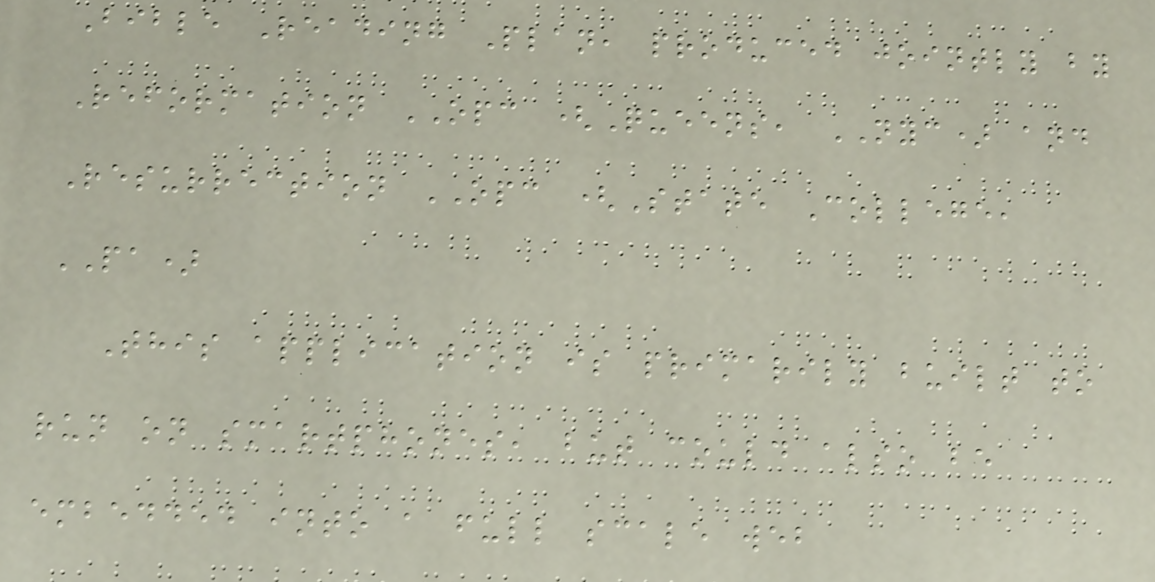Bible Reading Plan, produced jointly by
Reformation OPC (Queens, NYC) and
Resurrection OPC (State College,
PA)
This application is primarily built to
run on smartphones, but could also be
embedded into a full scale web
